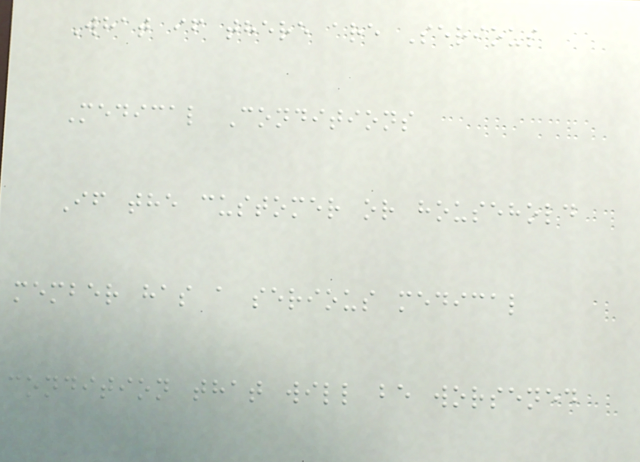What if there are Serious
Medical Conditions
If the customer or household
member has a serious medical
condition that will be worsened
